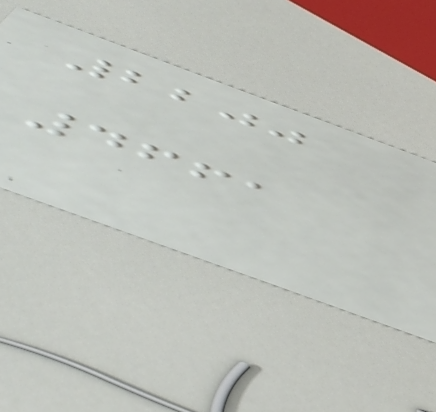2200
4661
